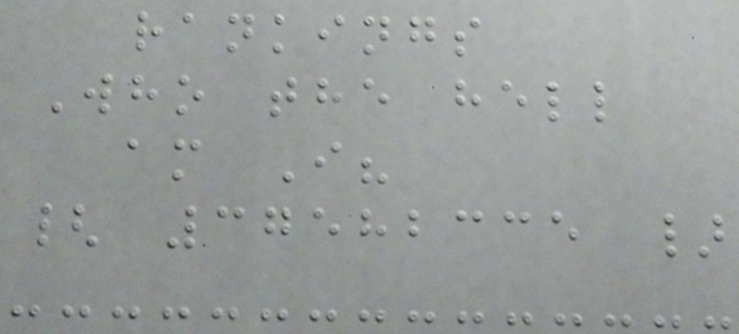rankings
Who the hell
am I?
{ 37582335 }
